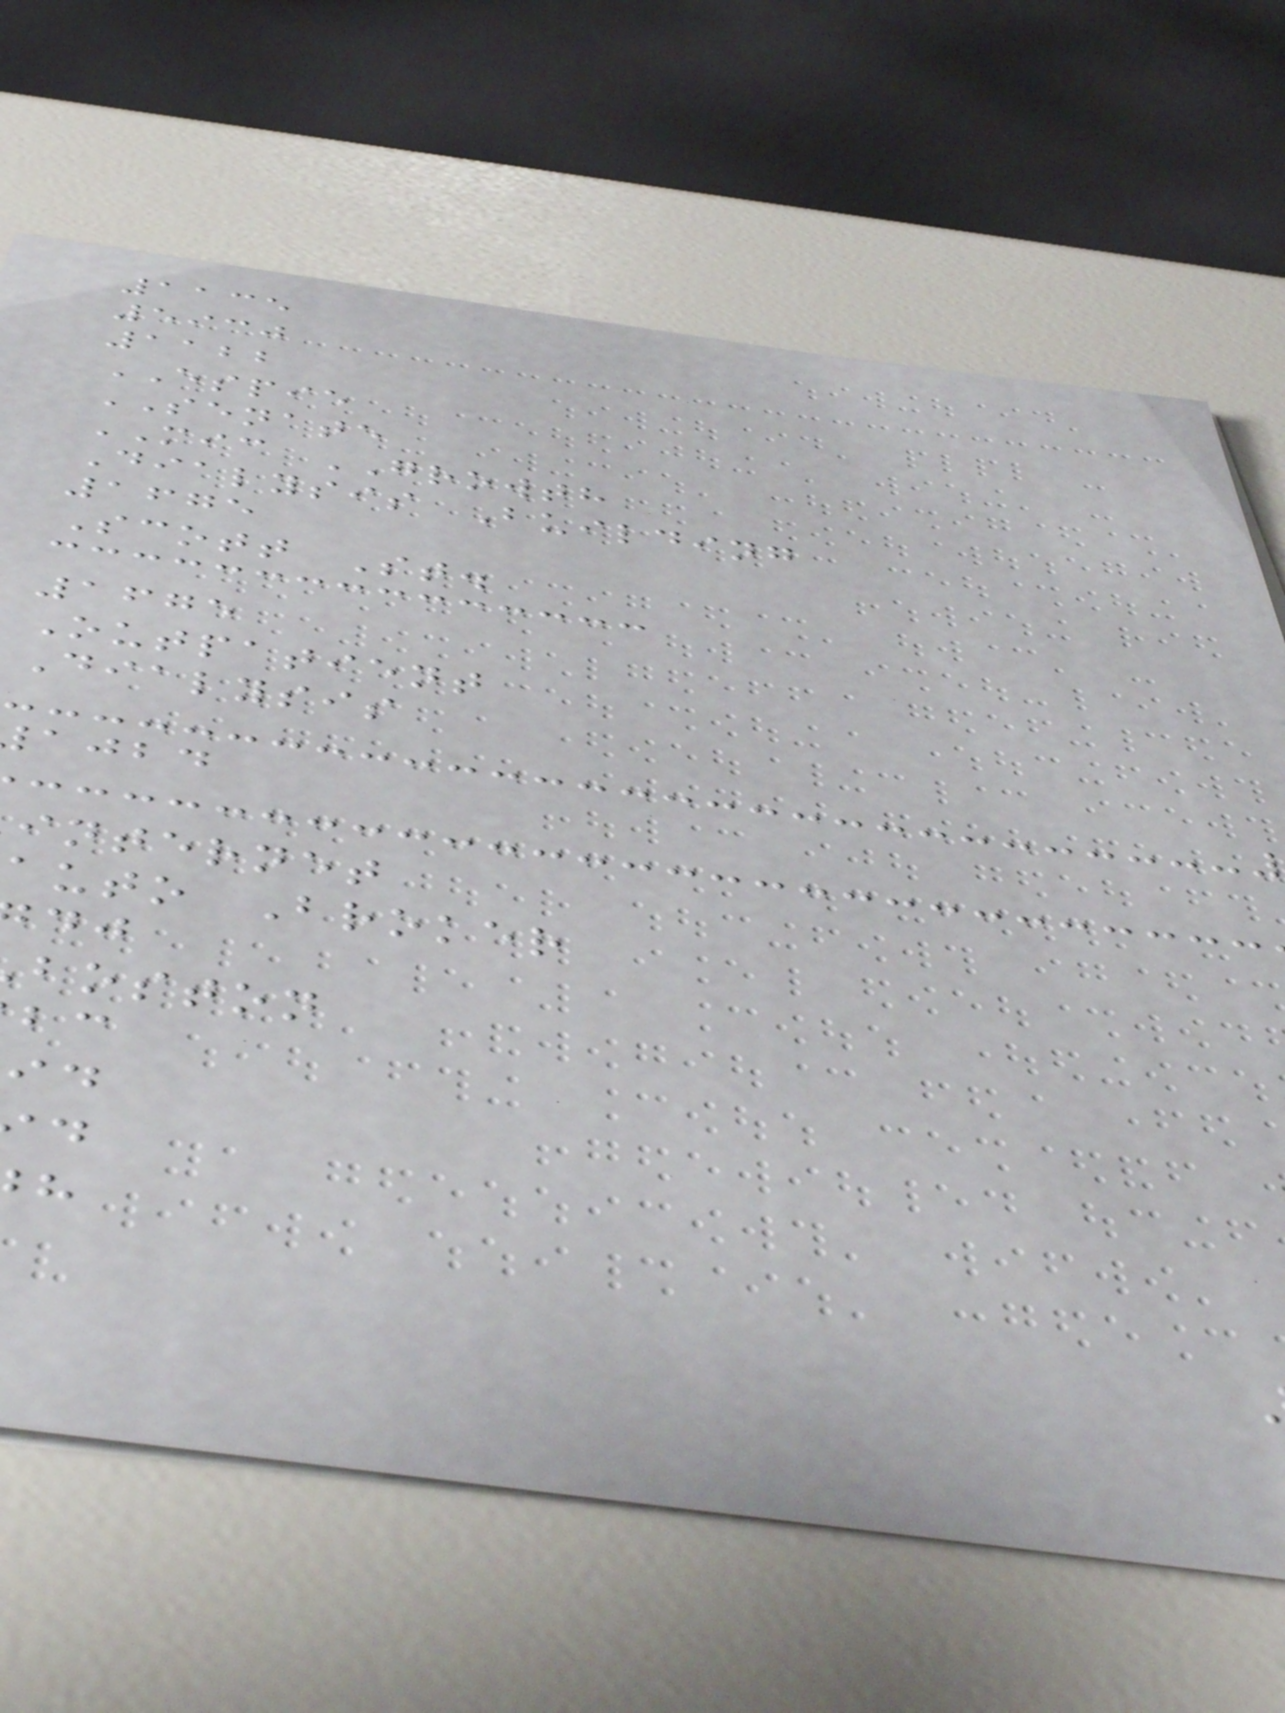1135
5930
1122
ESPIE
SENATE
MIC GROWTH
Dialysis Building
1675
Scott St.
1675
Outpatient
Dialysis
ajbd
internet
auto Broker
boston
